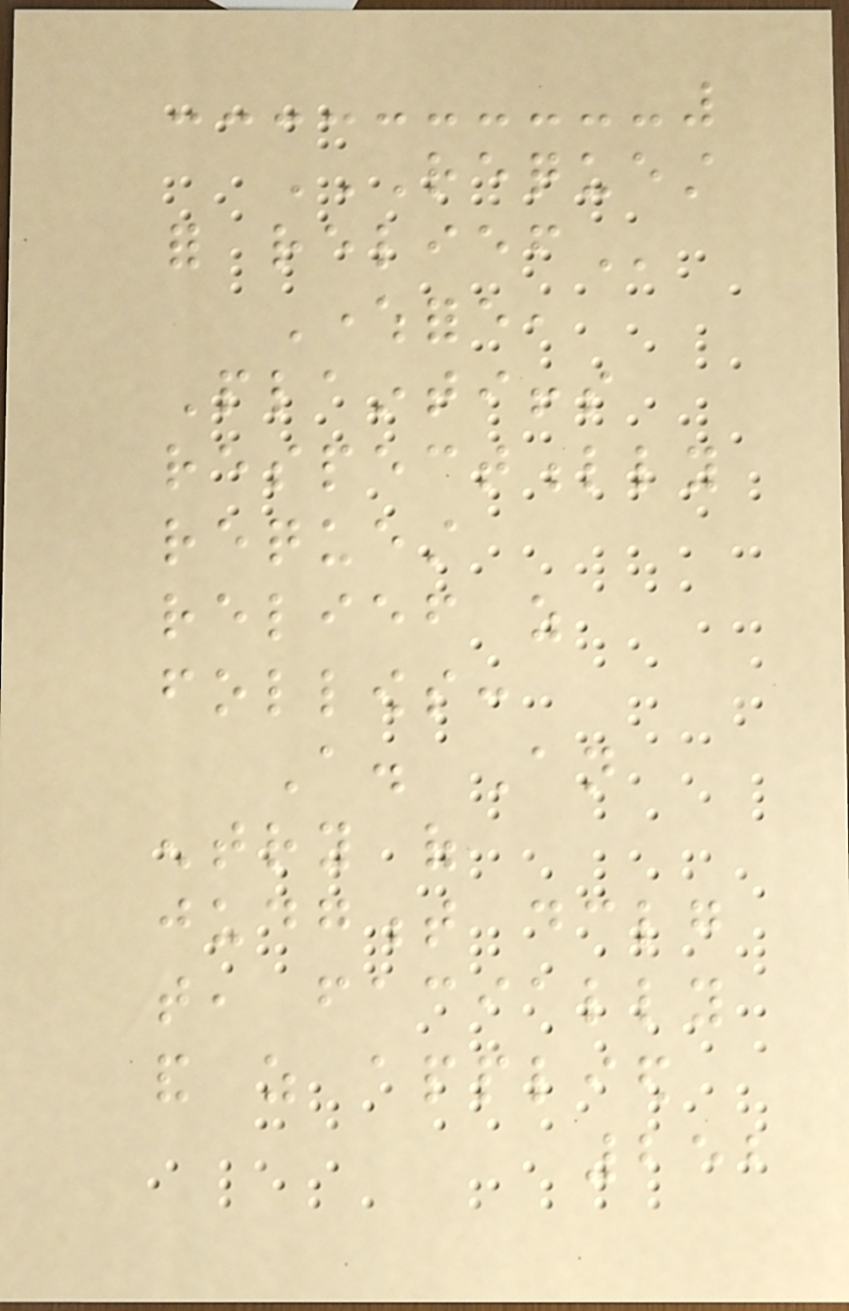REQUEST
FOR RELIEF
Wherefore,
Plaintiffs
respectfully
request
relief as
follows:
A. An
entry of
judgment declaring
that, facially
and as applied
252
